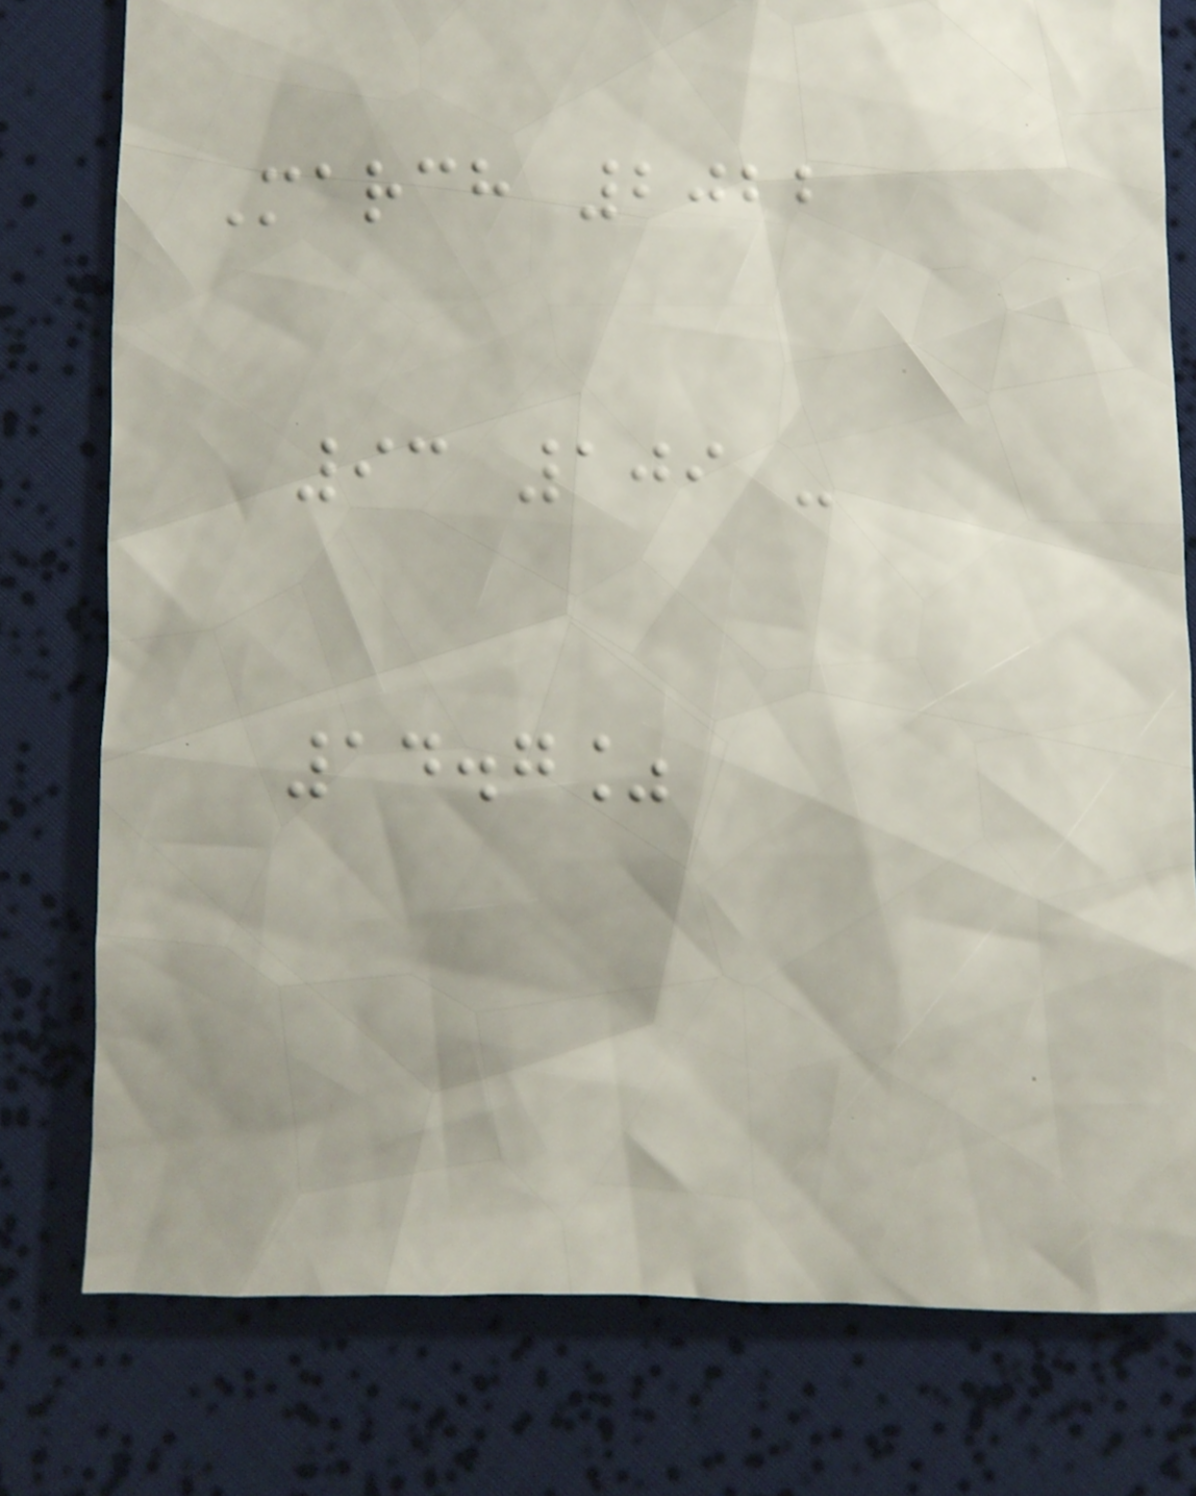March 2022
93 109 -
14.7%
